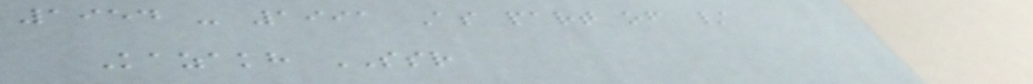1954 - 1991 As part of /
Kazakh SSR
